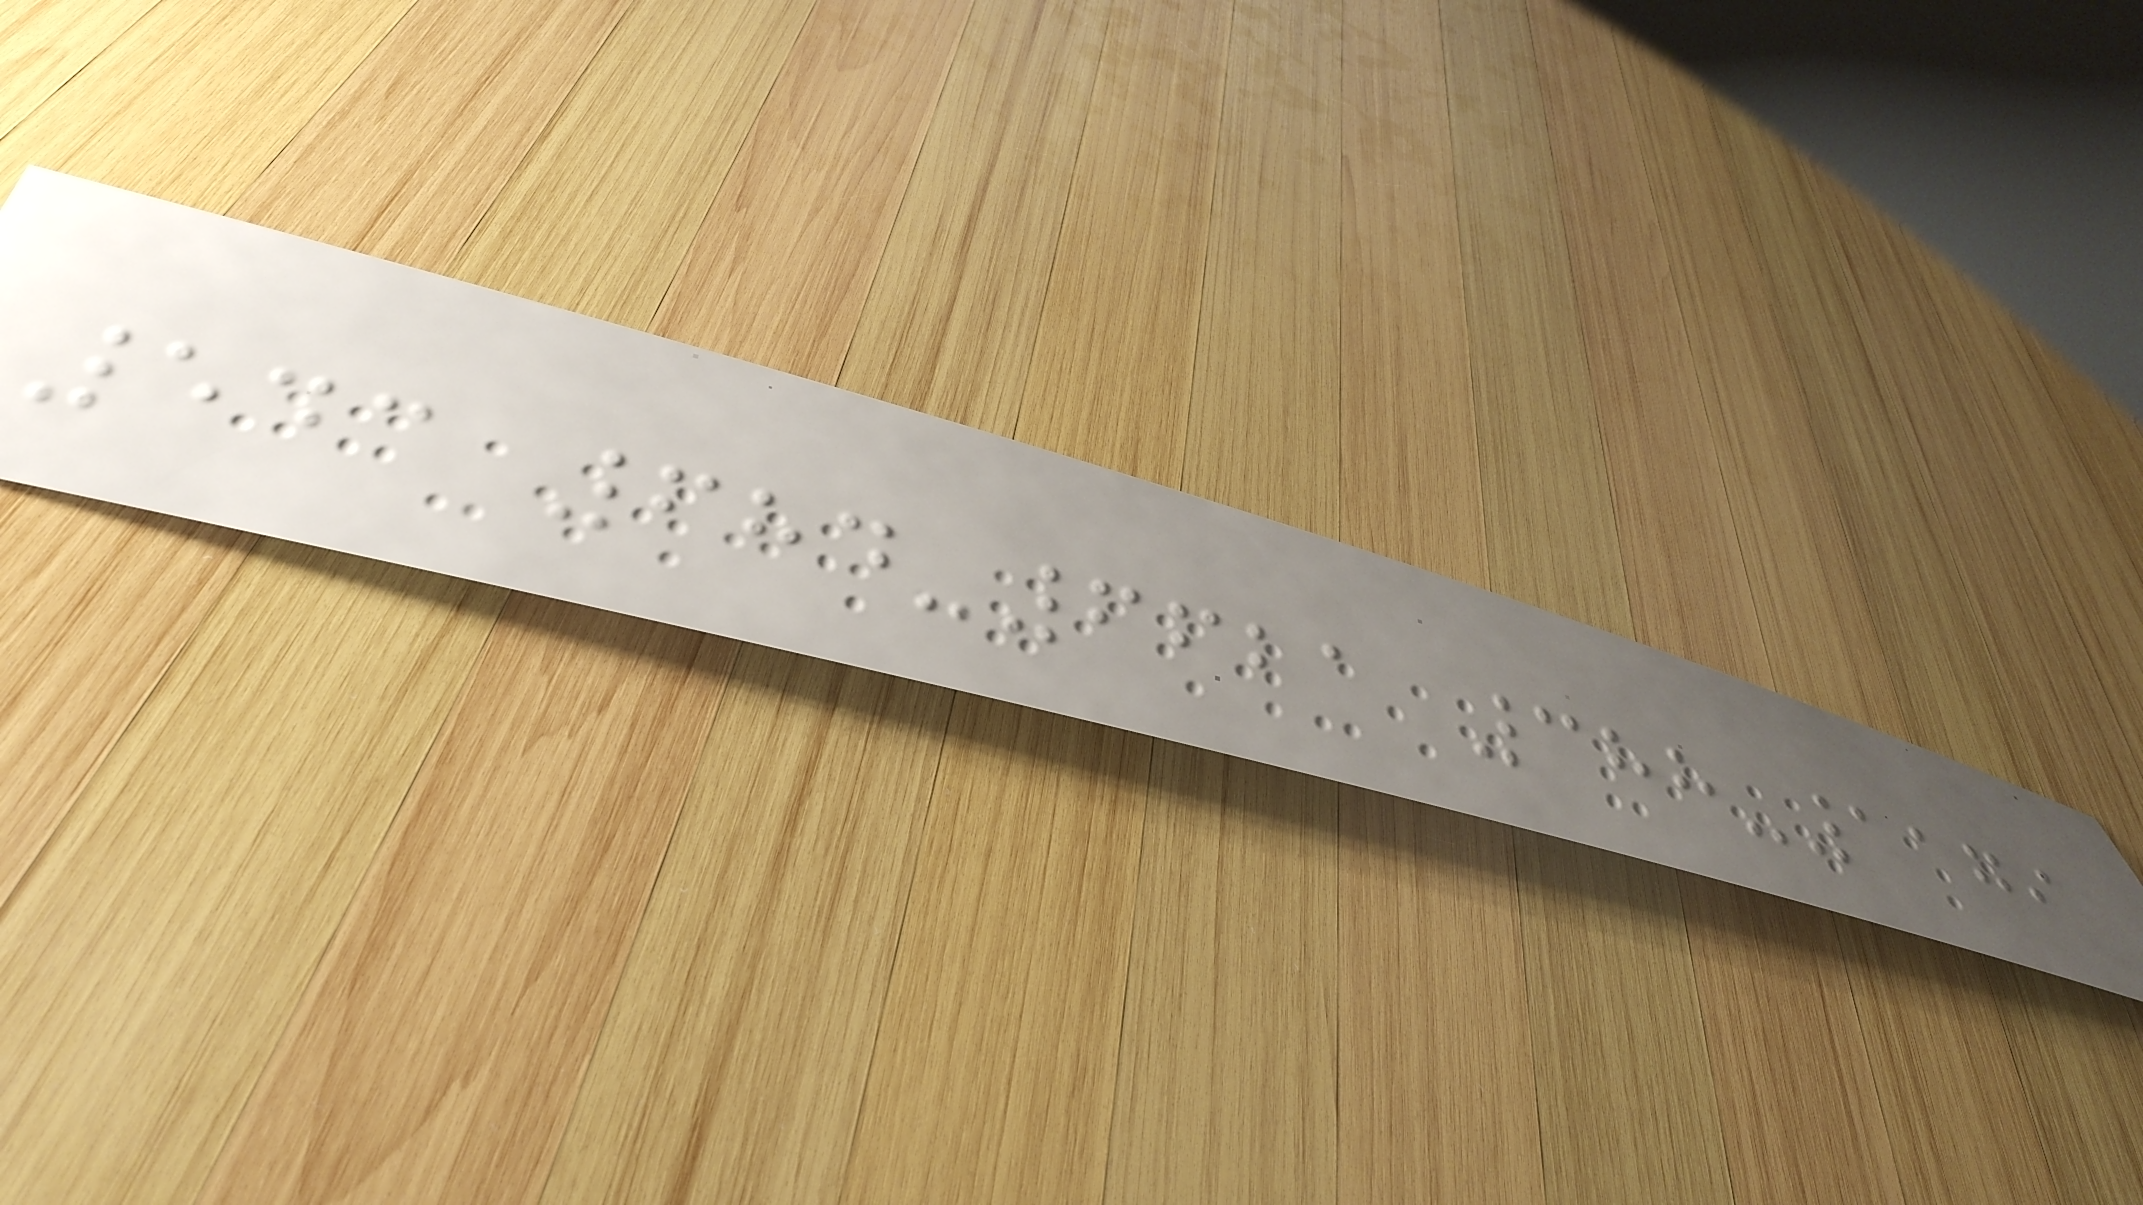543 684-6621 388-1179
